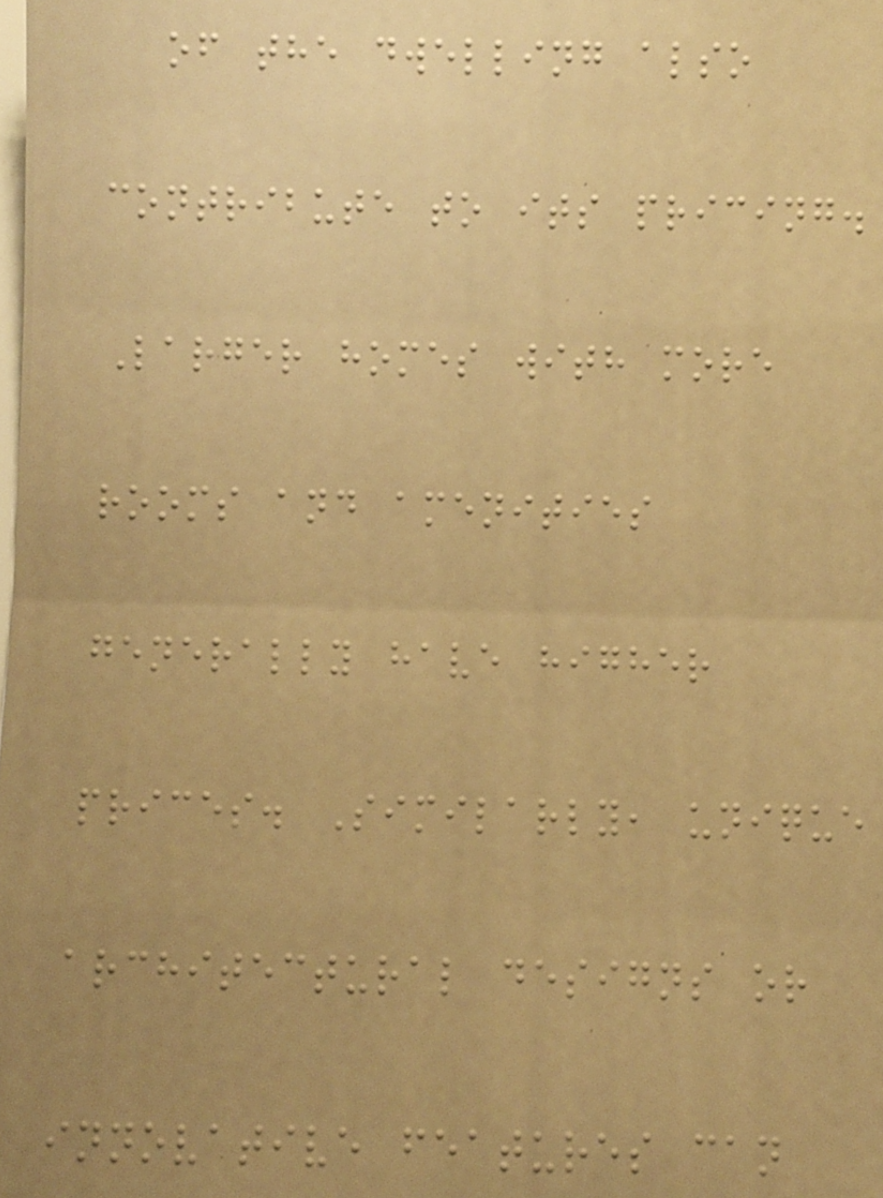of the dwelling also
contribute to its pricing.
Larger homes with more
rooms and amenities
generally have higher
prices. Similarly, unique
architectural designs or
innovative features can
